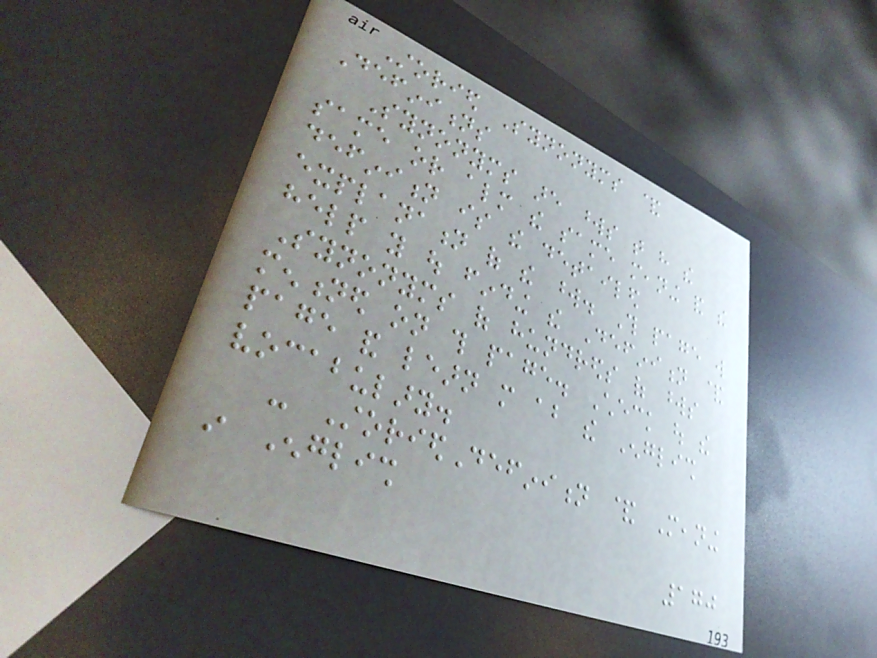Storied Synonyms &
Definitions
Synonyms are words that have the
same or almost the same meaning and the
definition is the detailed
explanation of the word. This page will
help you out finding the Definition &
Synonyms of hundreds of words
mentioned on this page. Check out the
page and learn more about the English
vocabulary.
- StoriedDefinition & Meaning
in English
170
